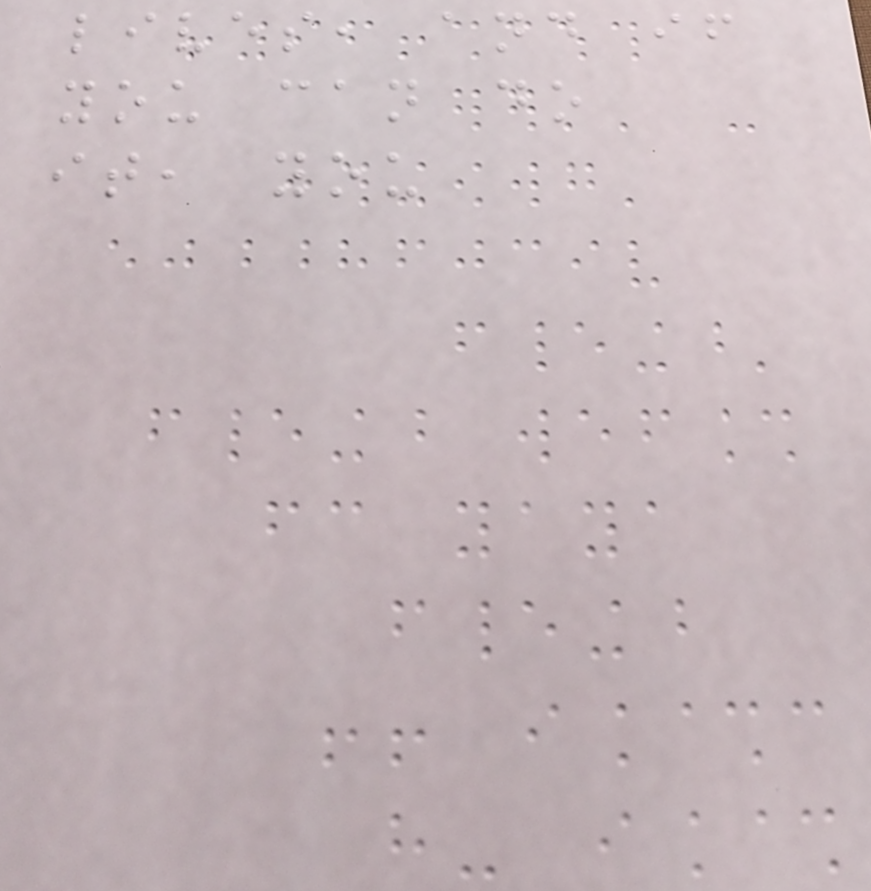lives, and if
you can do
it, you
